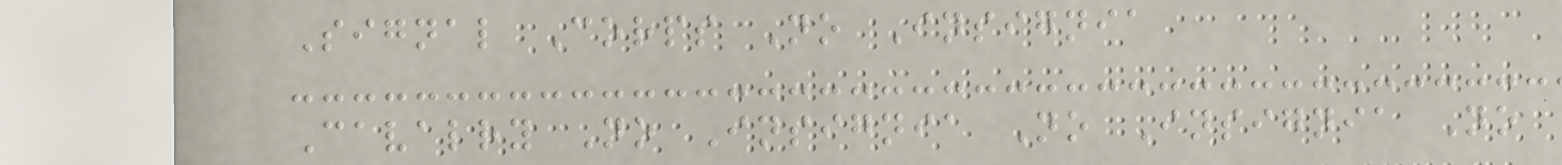Signal Corps No Insignia
Cavalry No Insignia No Insignia No
